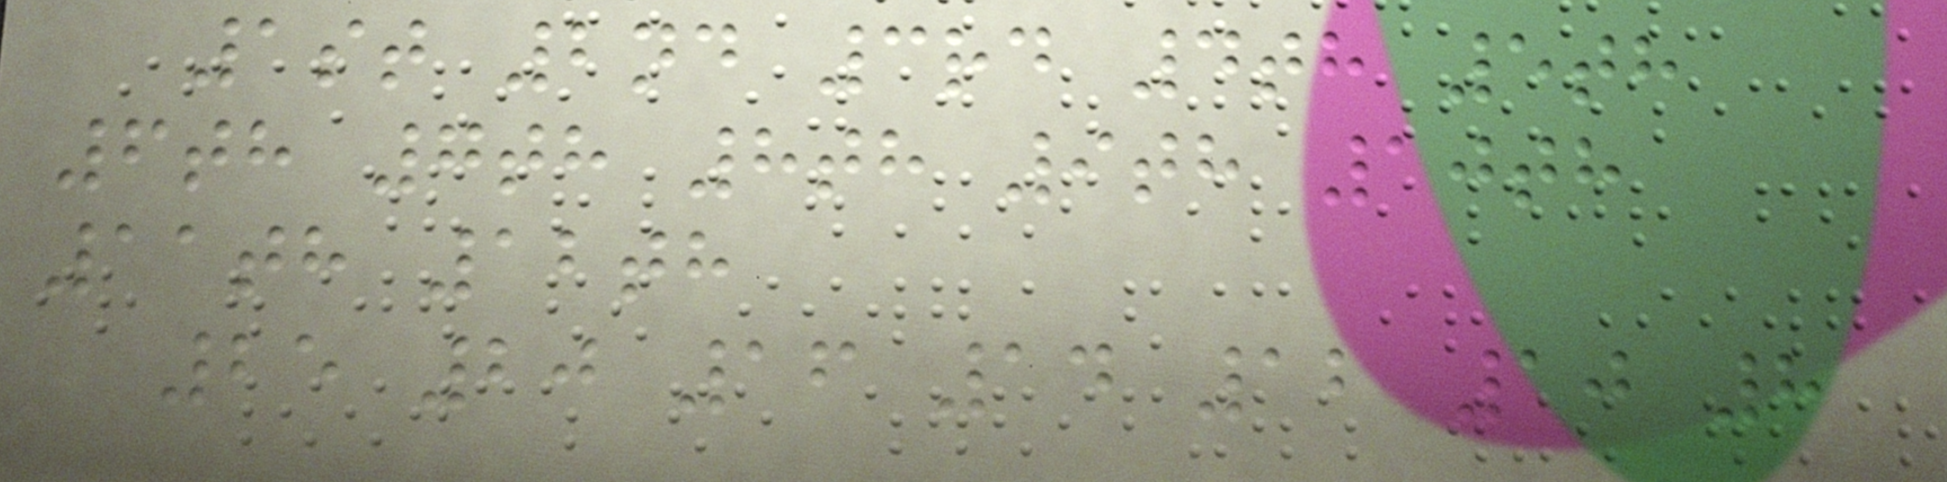1st 2nd 3rd 4th 5th
6th 7th 8th 9th 10th
11th 12th
25 20 16 14 12 10 8
